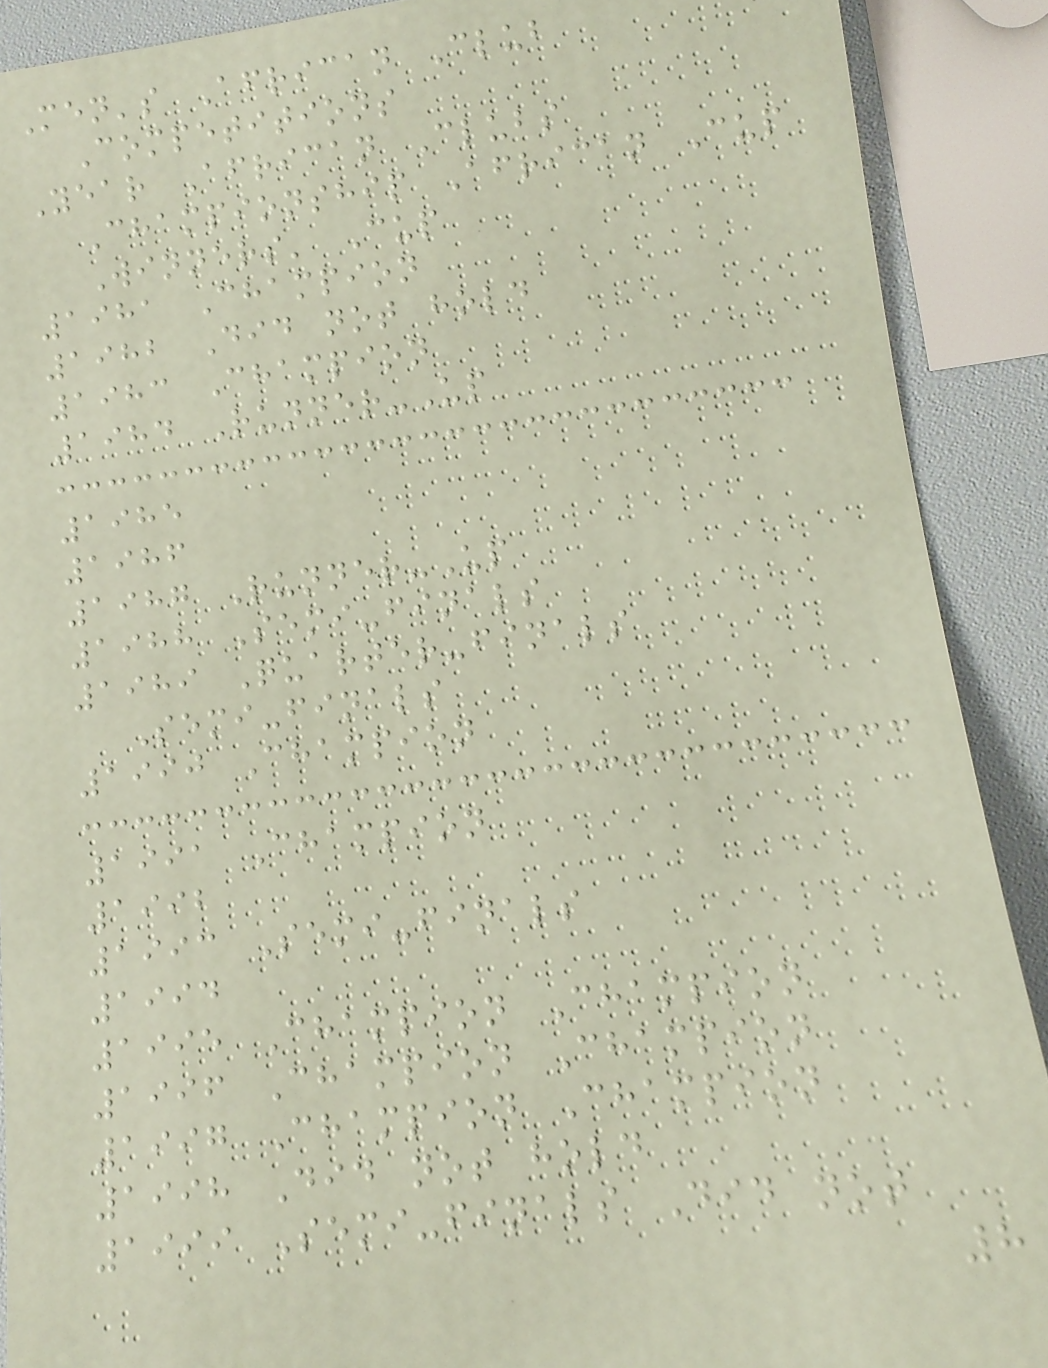Men's African Club
Competitions
Year African Clubs
Championship African Cup
Winners' Cup
1981 Champion
1982 Did not hold
1983 Champion
1984 Runner-Up
1985
1986
1987 Runner-Up
1988 Semi-finals
1989 Quarter-finals
Semi-finals
1990 Champion
1991 Champion
1992
1993 Semi-finals
1994
1995 Champion Champion
1996 Champion Champion
1997 Champion Champion
1998 Did not hold
1999 Semi-finals Did not
8
